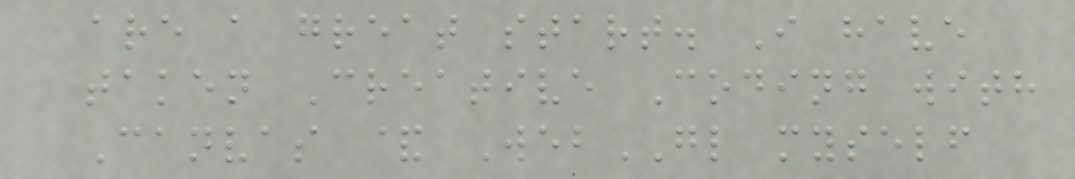are a great start. I have
taken Creative Coding with
Canvas & WebGL myself
